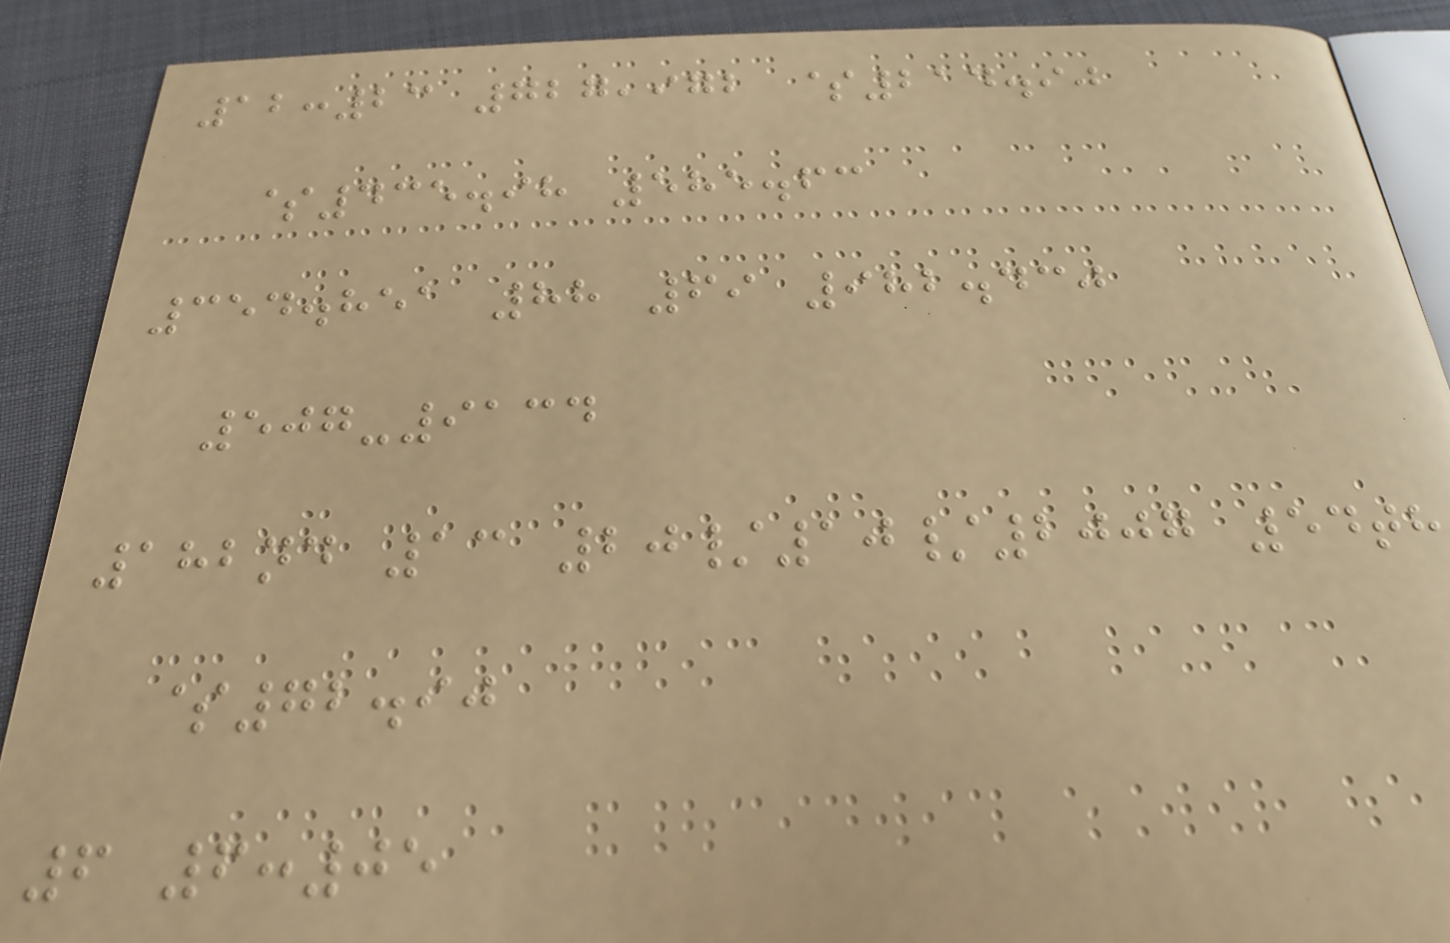12:23 727,972 $214.90
$435.98 585.63
354.851 88 69 982.430
507-9134
182nd 13 20/10/2007 54th
$72.90
6 6:05
